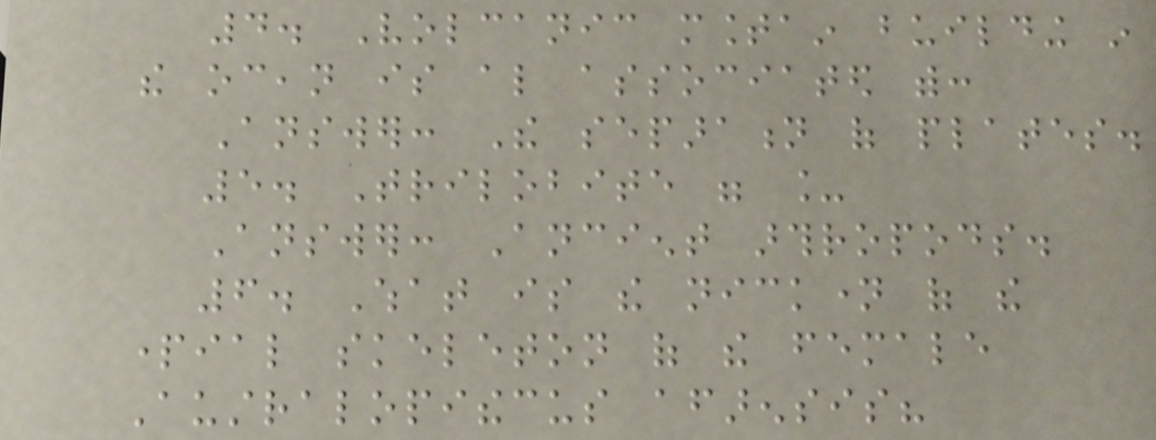4. Volcanic mountain building in
the ocean is also associated with:
Answer: The separation of plates.
5. Trilobite were _
Answer: Ancient arthropods.
6. What is the nickname of the
partial skeleton of the female
Australopithecus afarensis?
